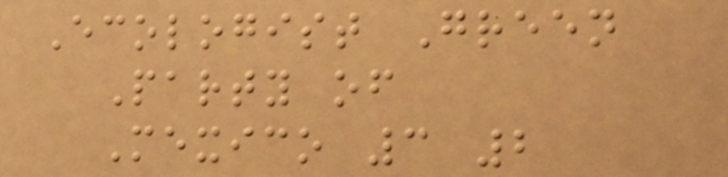Ecologist Green
Party of
Mexico 3 2
